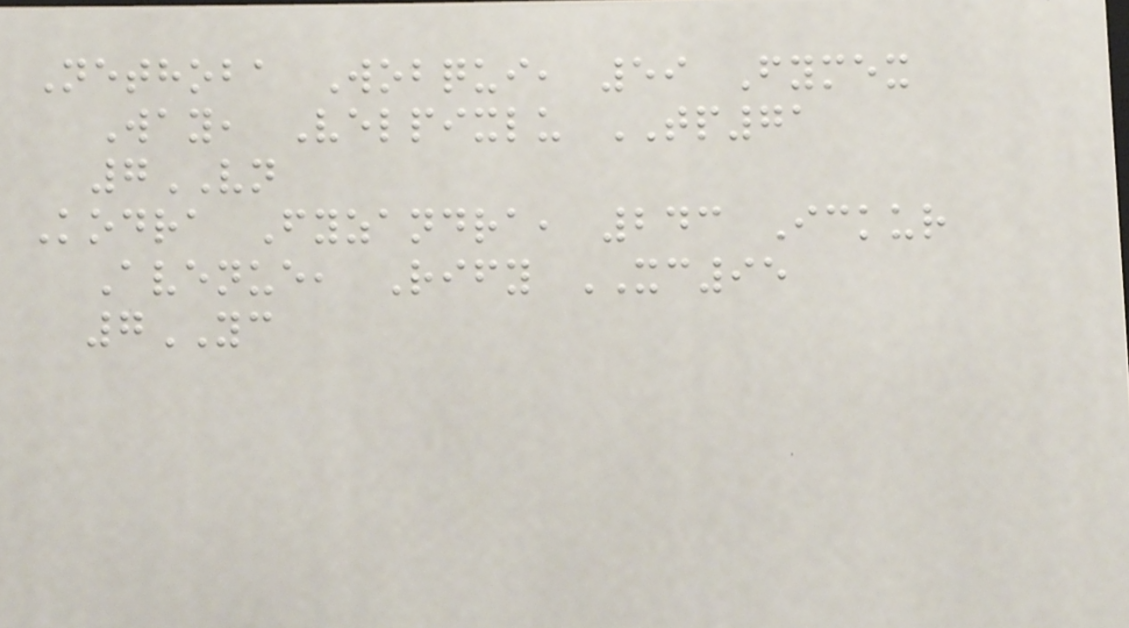Nethoba Wobqui, 59 Fymex
Way, Velpixlu TP71
7VN
Kodra Fyzandra, 243 Ickur
Avenue, Rify XC95
7YC
